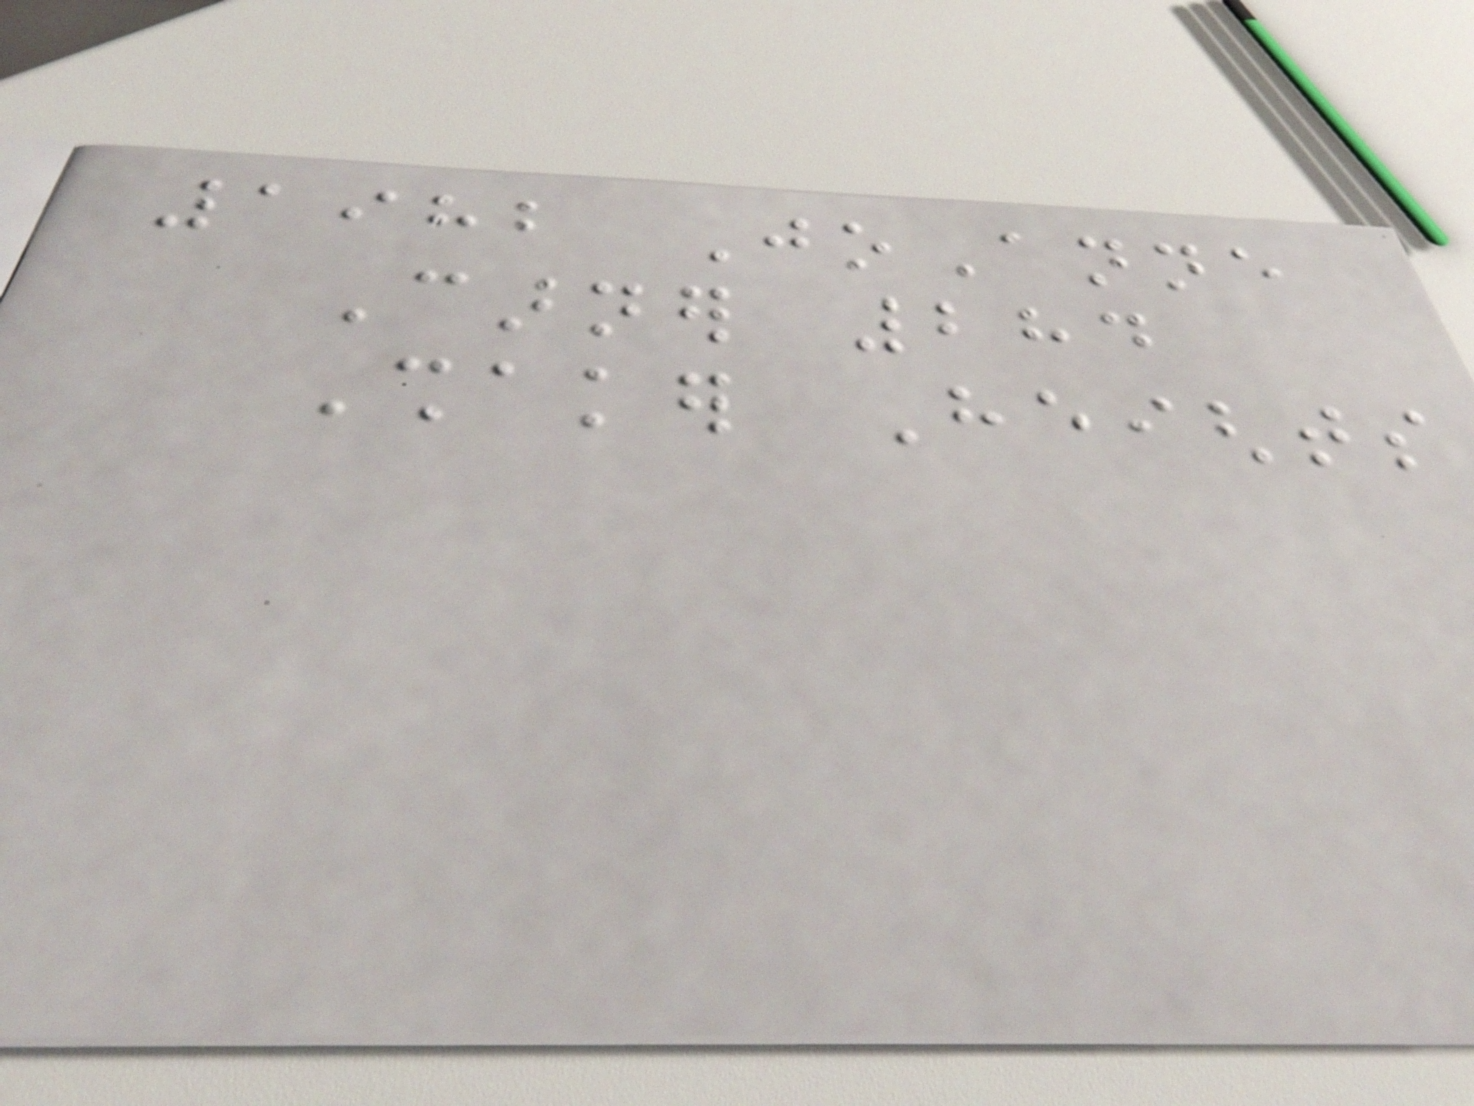1982 JoAnne
Carner 284
Shaker Heights
